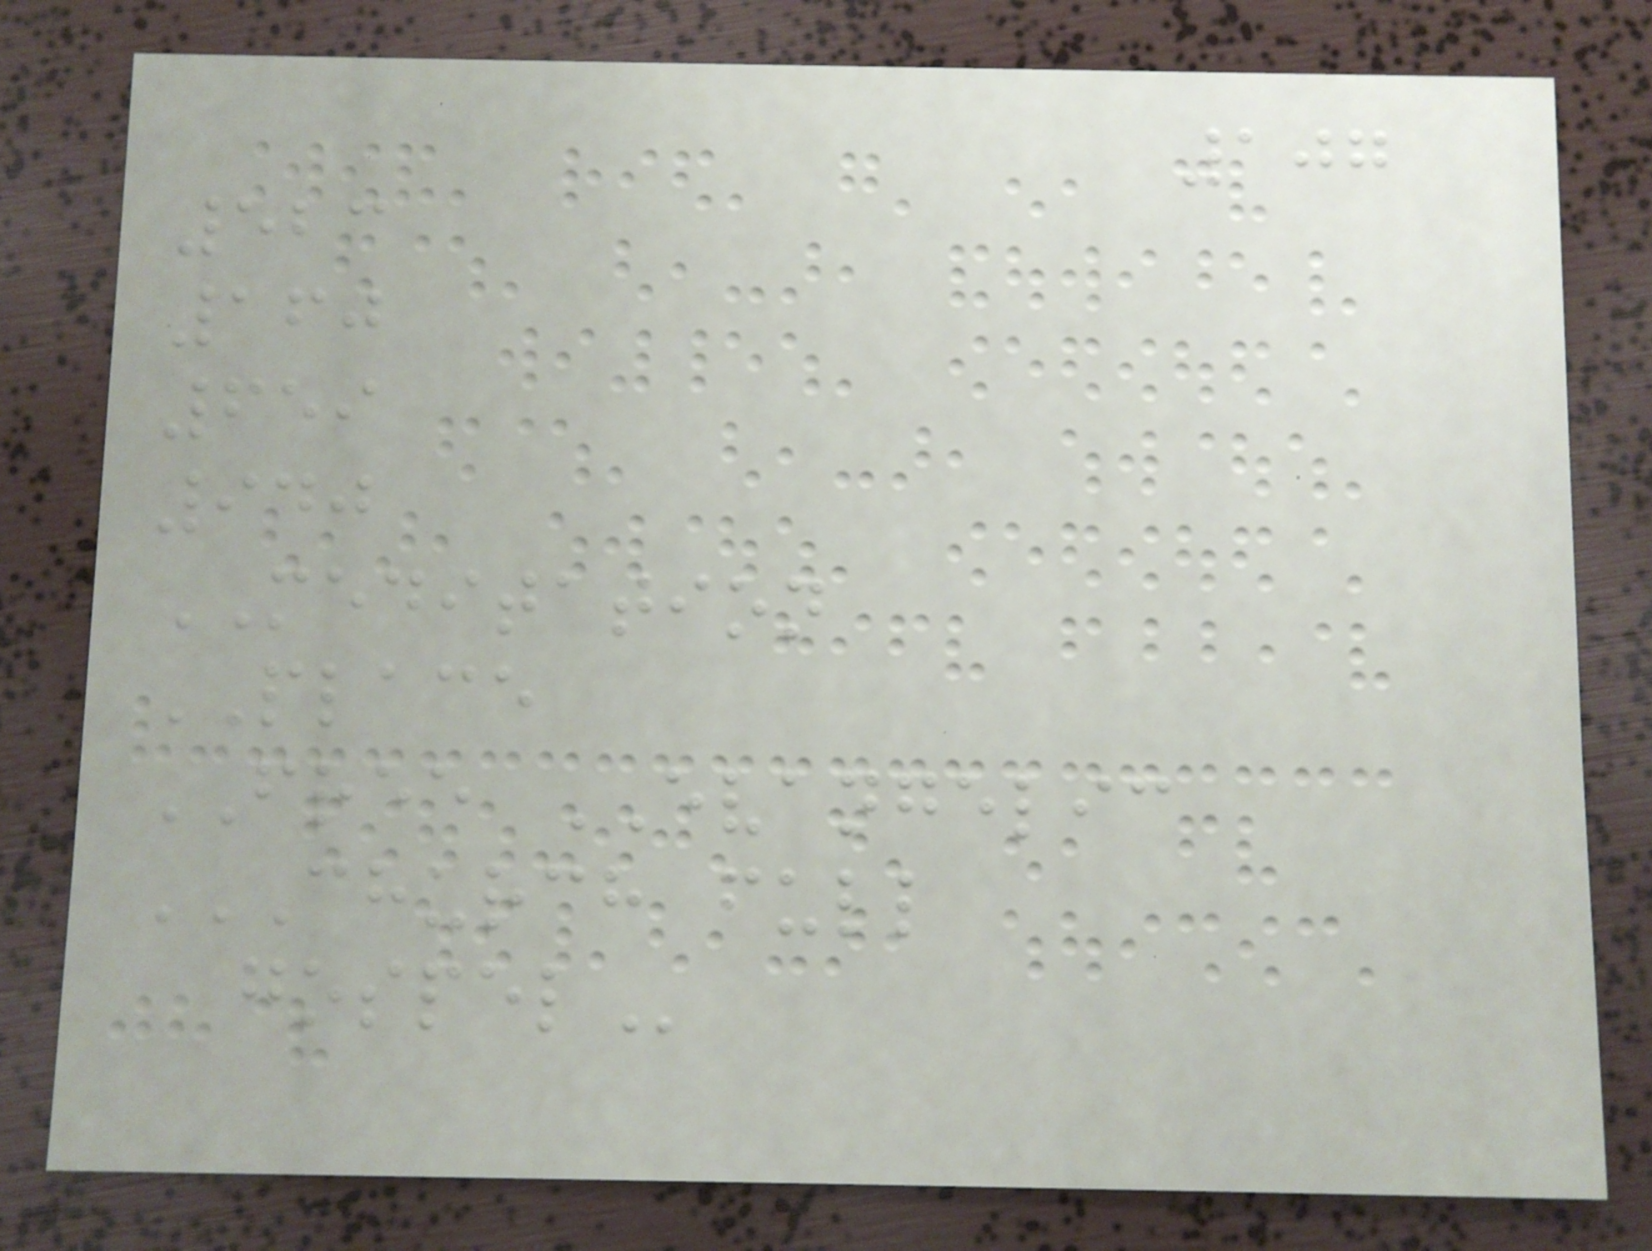107
523
160
659
940
MEDITATION
PLACE
FREE EVANGELIC
CHURCH FULL
GOSPEL
